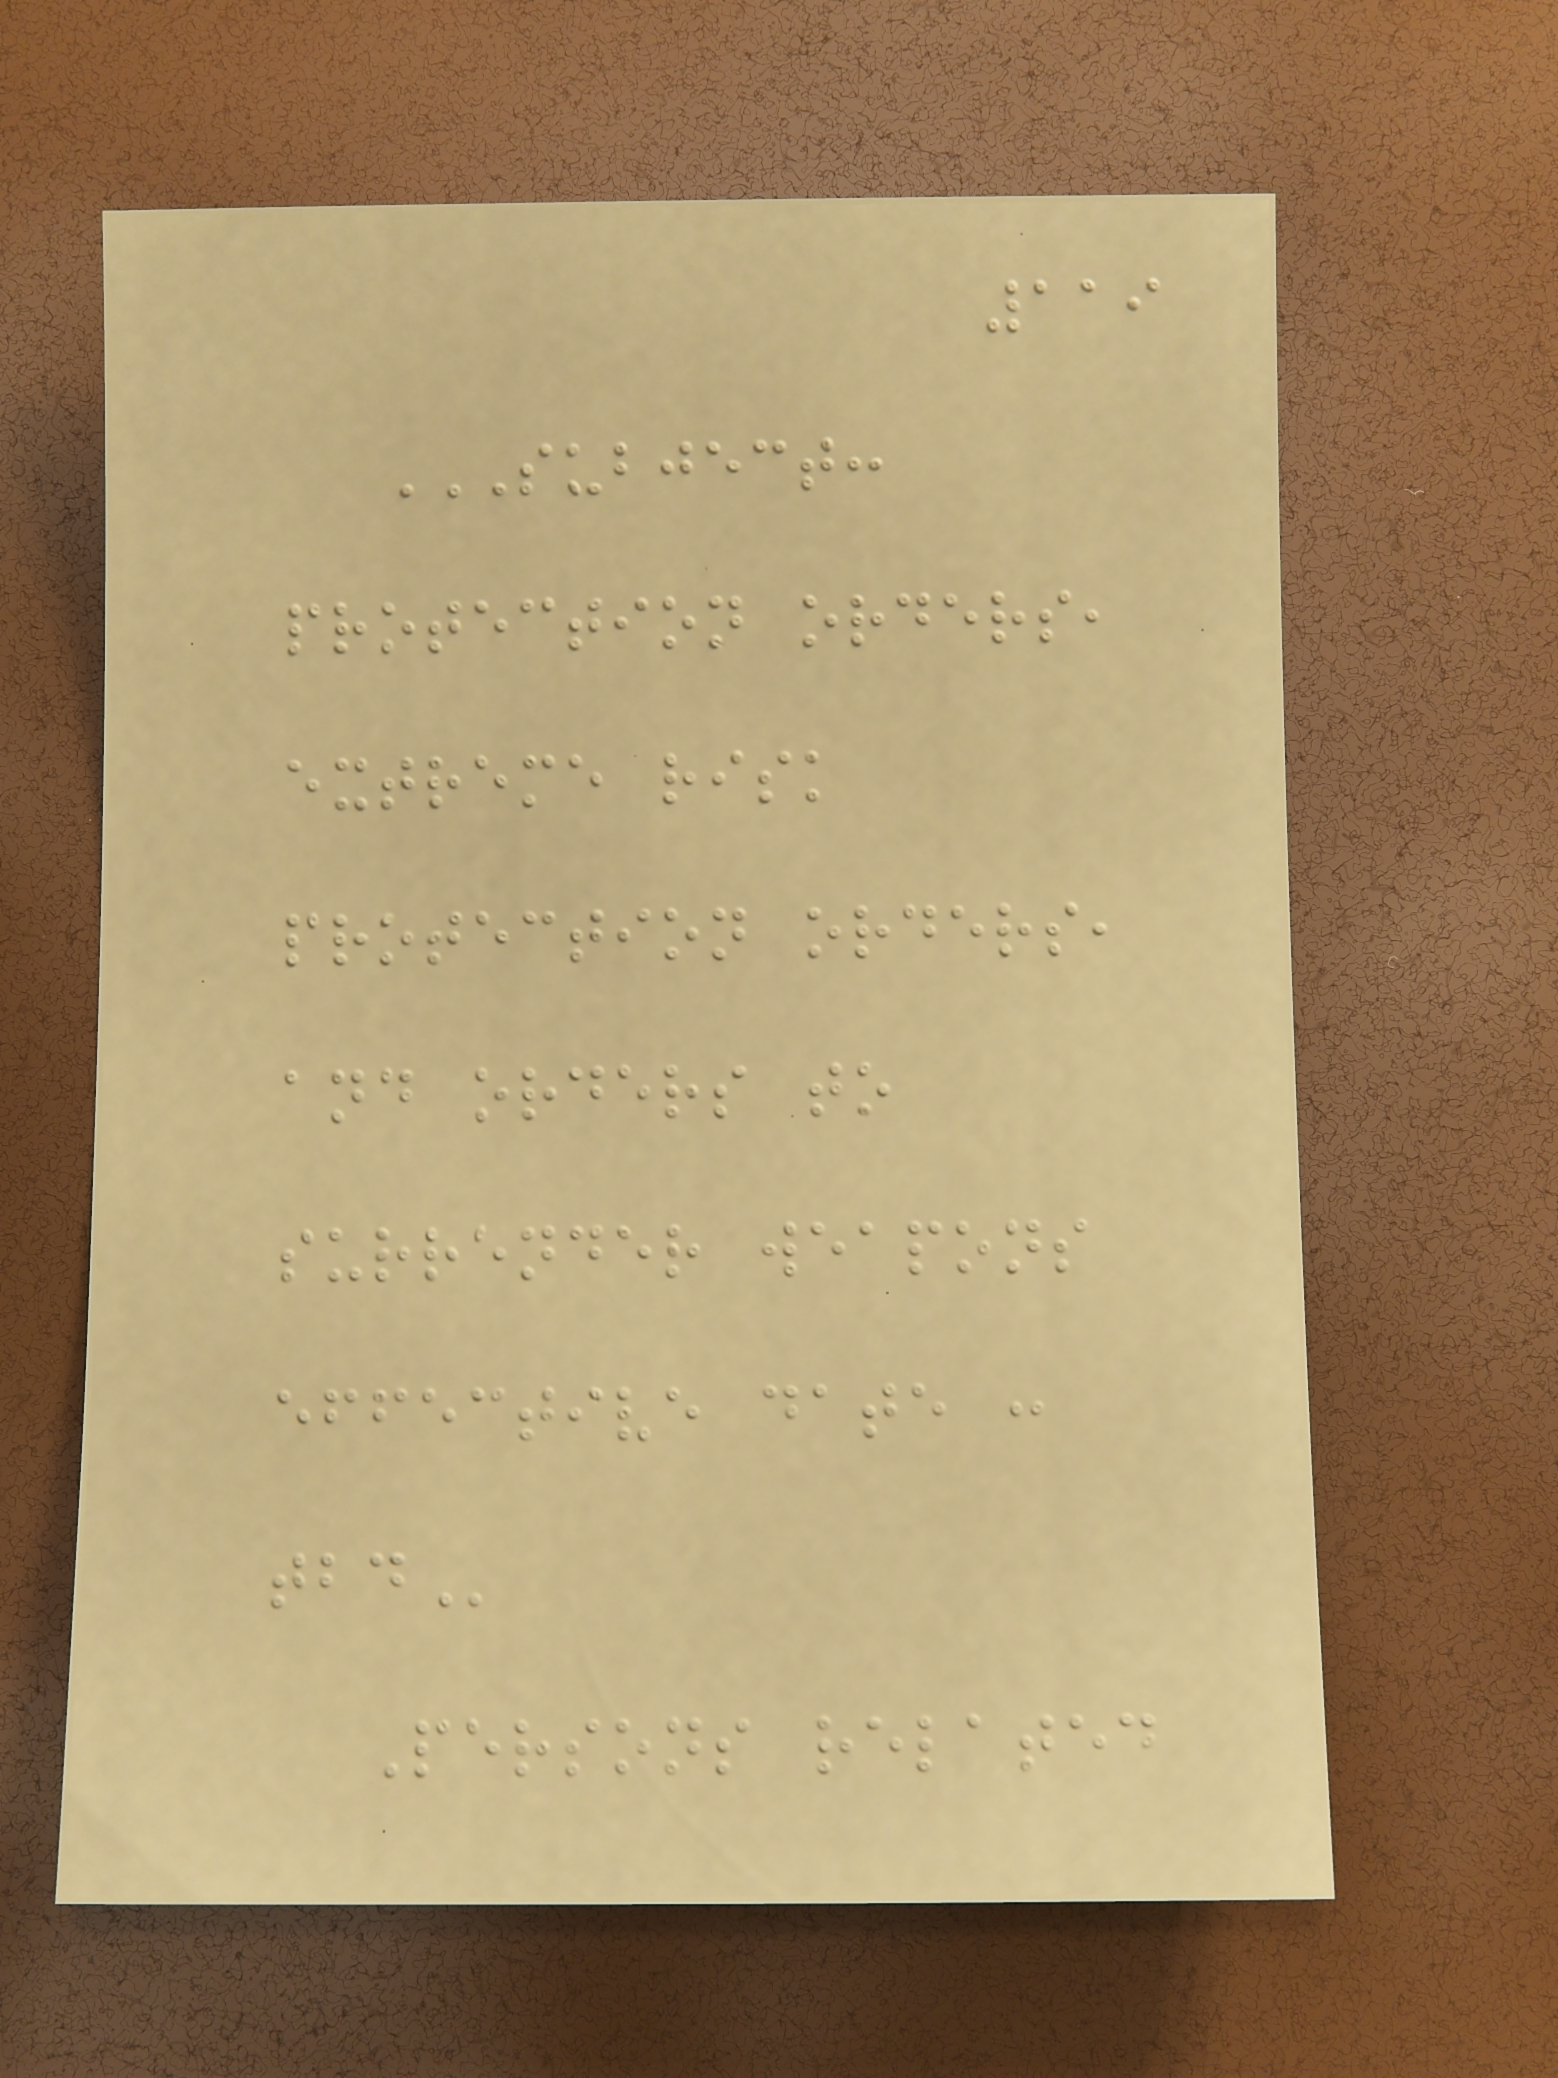119
SUBJECT:
PROTECTION ORDERS,
EXTREME RISK
PROTECTION ORDERS,
AND ORDERS TO
SURRENDER WEAPONS
EFFECTIVE DATE :
TBD
Persons related
